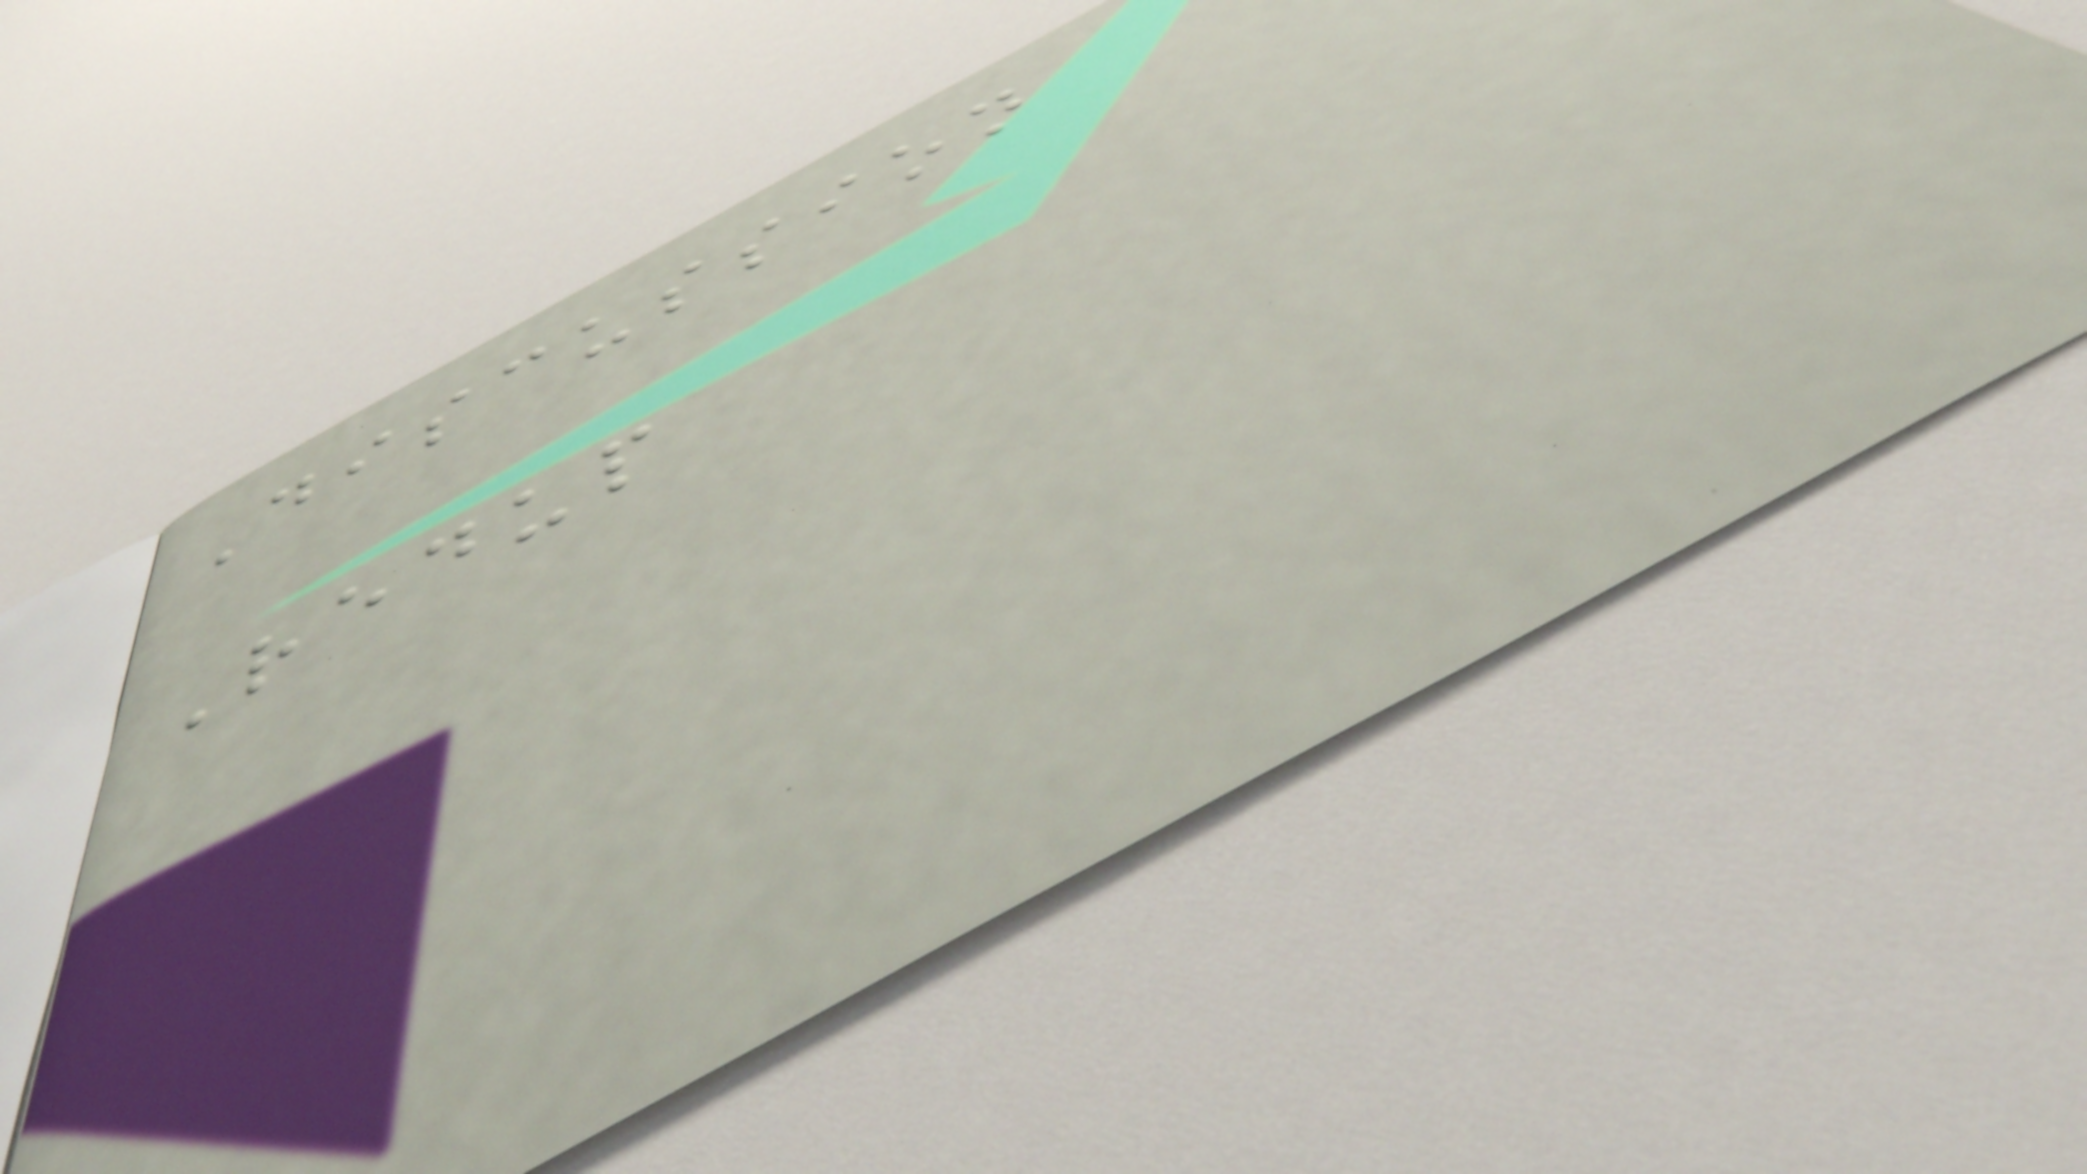Discussion
Redup
